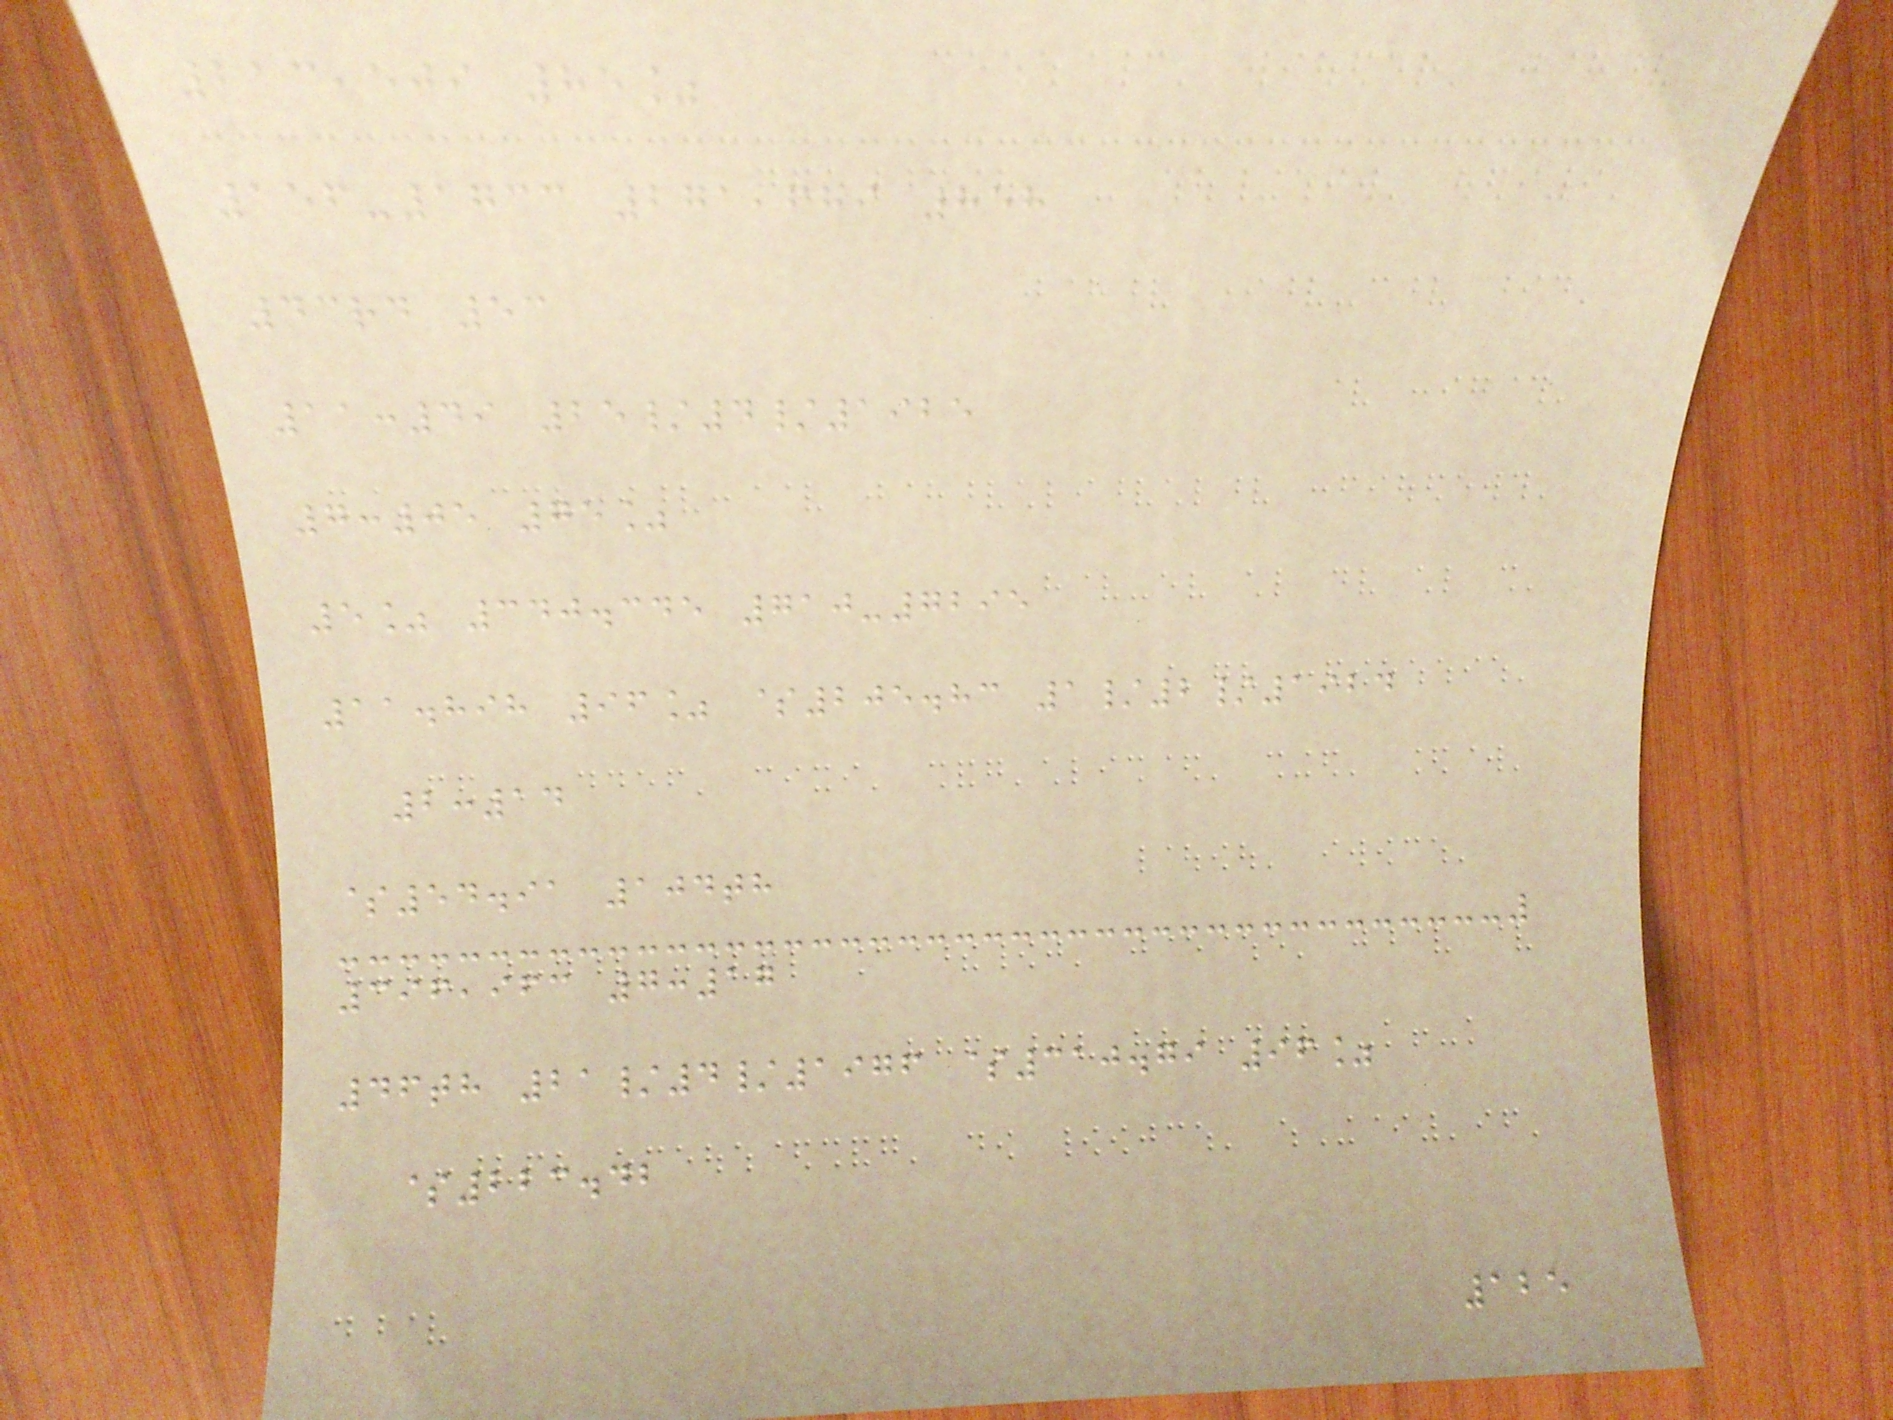213,509 85%
156-1733 271,689 858
43rd 53
11:49 25/4/1925
7:05 75%
5% 340.345 710-7295
11.898 96% $205.83 1/2/1924
2:14
$54.91 104th
396,963 7:17
46th 21/4/1976 $310.79 96%
$223.42
125
